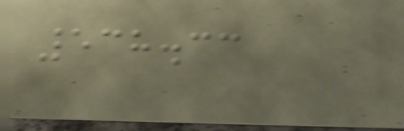538.33
